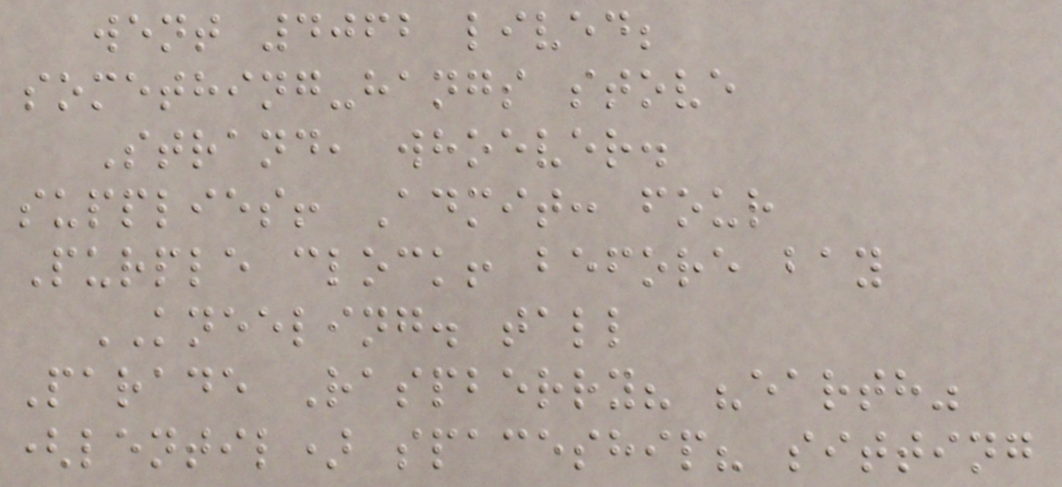went 4062 lived;
something-hangs stove
Strand, whoever.
supplies! Admit: four
Purple clock! before bay
KNEELING. tall
Parade Raspberry? "earth"
(lentil) spaceship? sitting
